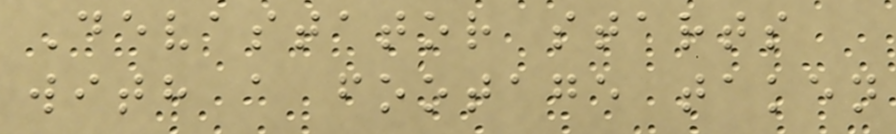Devastator starts
with a footage taken
